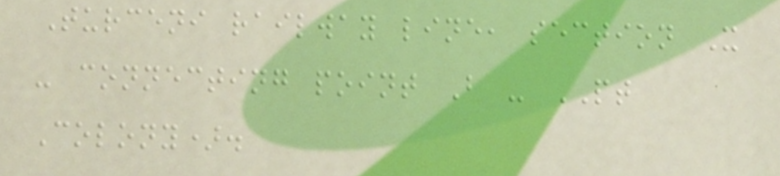Turceni railway line, section X
- connecting point B - PT
Colony).
